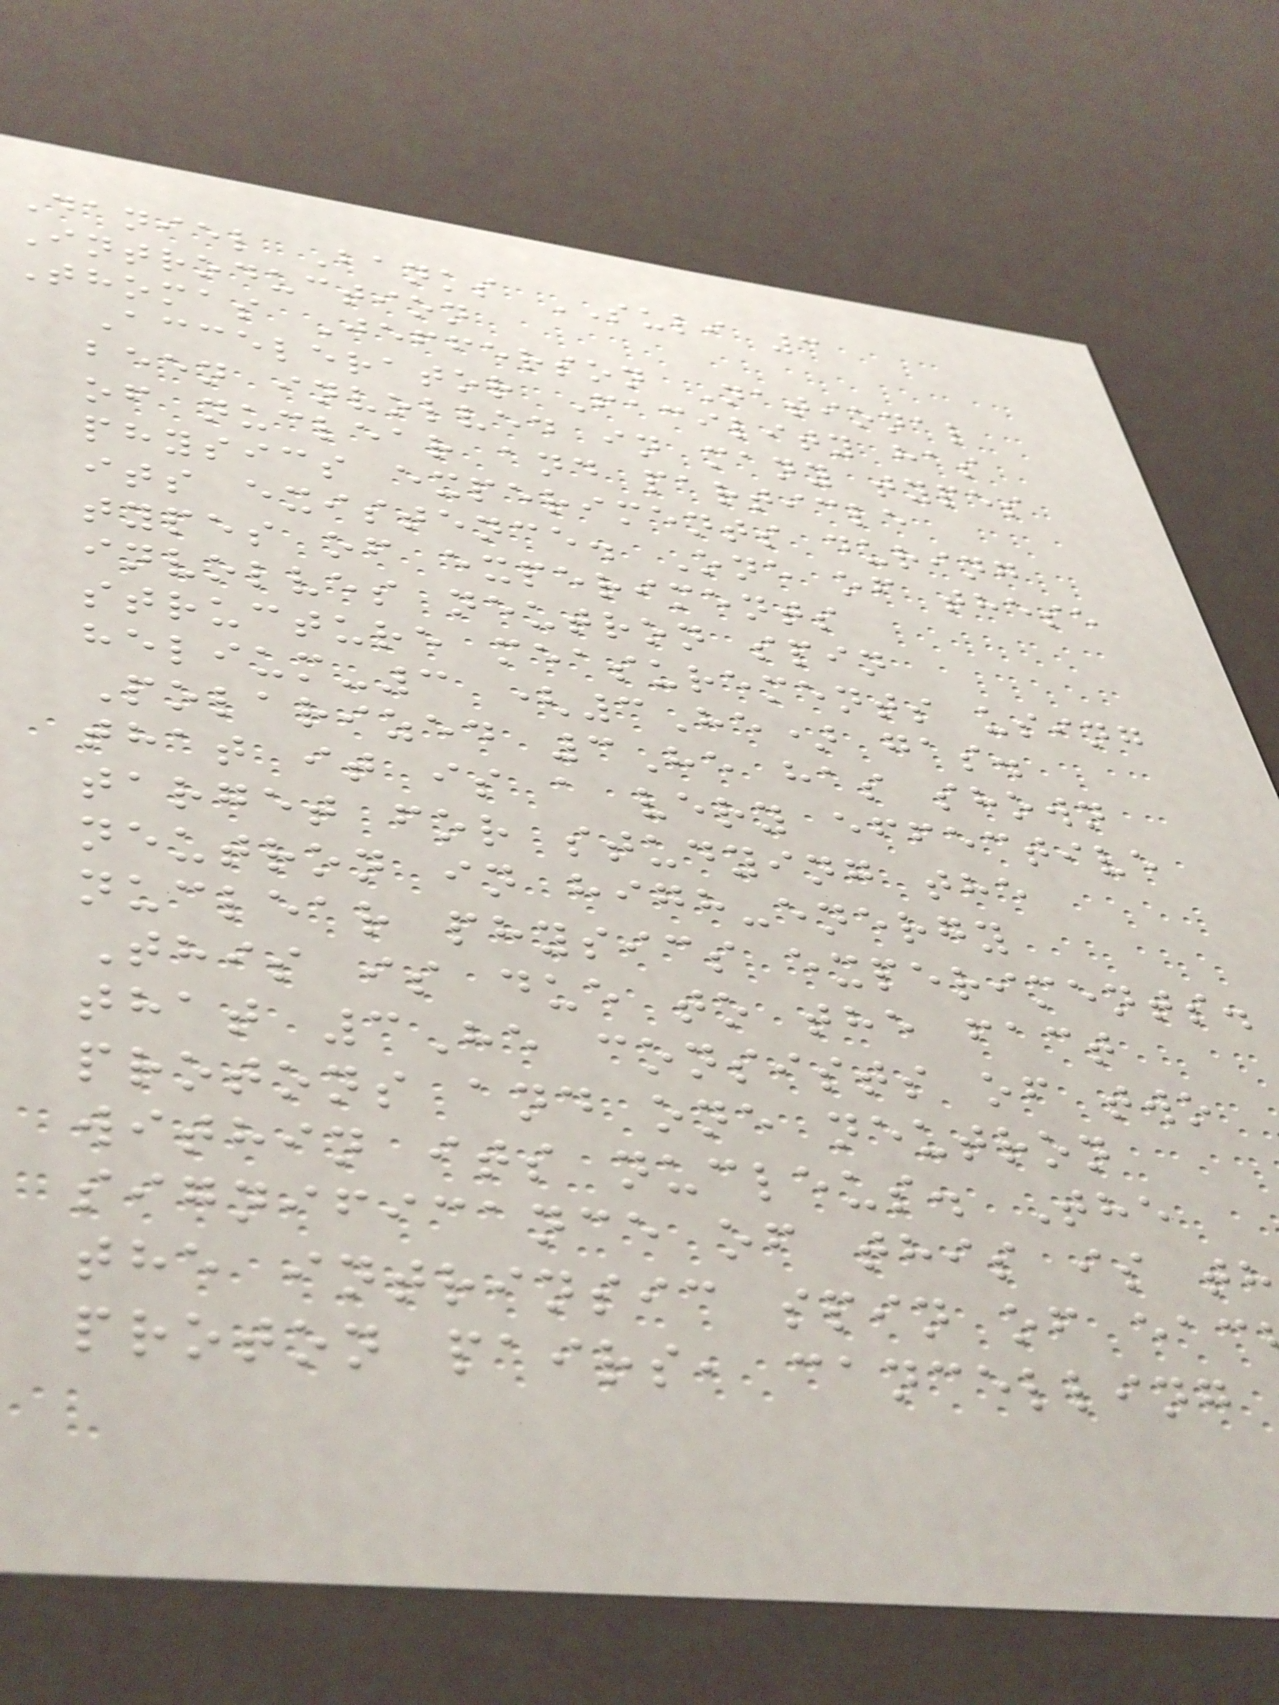Daniel Banks SULI 3
Introduction
Thomas Jefferson National
Accelerator Facility has
been involved in many types
of nuclear and particle
physics experiments during
its existence. One of these
types of experiments
involves neutron spin
structure measurements using
helium-3 (3He) gas.
Polarized 3He has shown
that it is a very effective
target for studying the
neutron in high-energy
nuclear physics experiments.
This is due to the fact
that 3He consists of two
protons and one neutron
within its nucleus. The
significance of this is th
the intrinsic spin of eac
proton pairs, cancelling
